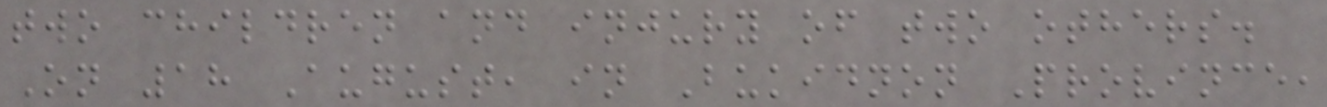two children and injury of two others.
On 18 August, in Bukidnon Province,
